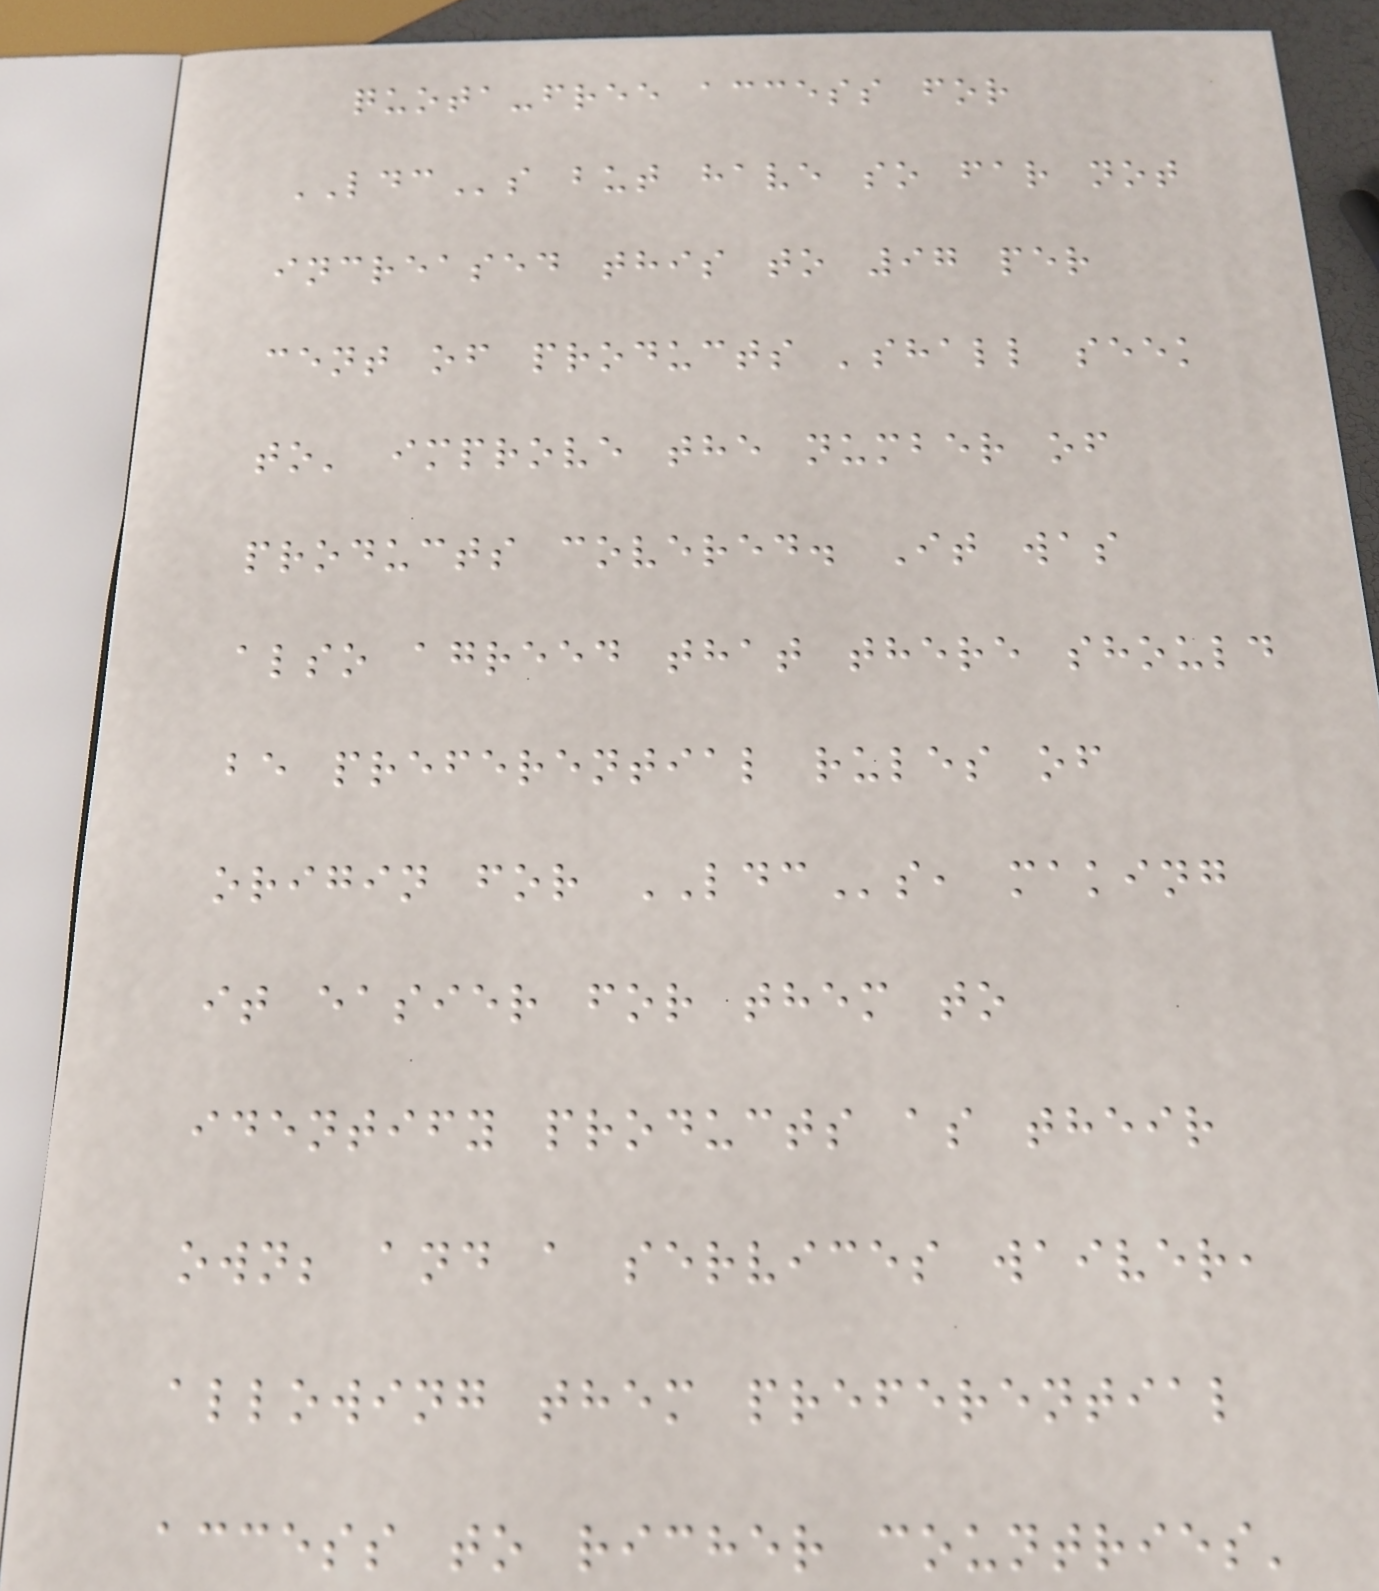quota-free access for
LDCs but have so far not
increased this to 97 per
cent of products 'shall seek
to' improve the number of
products covered. It was
also agreed that there should
be preferential rules of
origin for LDCs, making
it easier for them to
identify products as their
own; and a services waiver,
allowing them preferential
access to richer countries'
